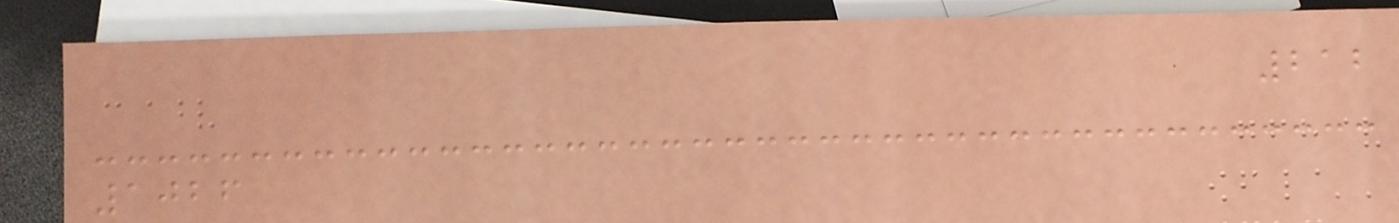212
1026
